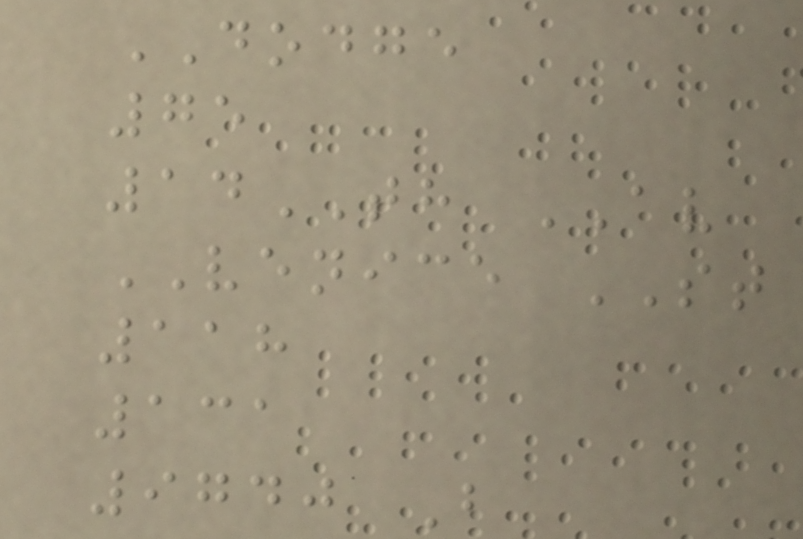DODGE
75
14TH AV
VENICE ST
118
131
9740 B
